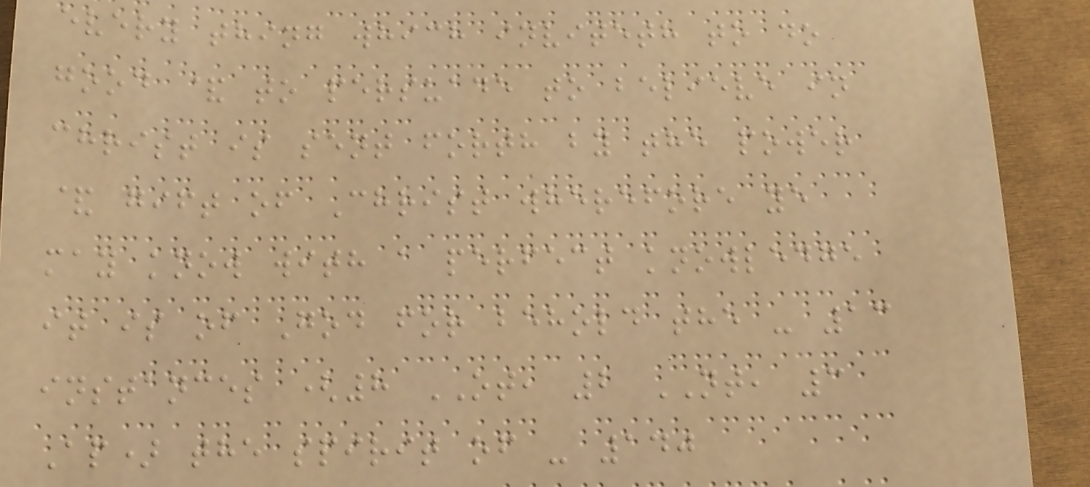every thing which inviteth to do
good & to persuade to believe in
christ is sent forth by the power
& gift of Christ wherefore ye
may know with a perfect knowledge
it is of God for behold the - 13
instances (8 OT, 2 NT, 3
Ap) the spirit of - 140
